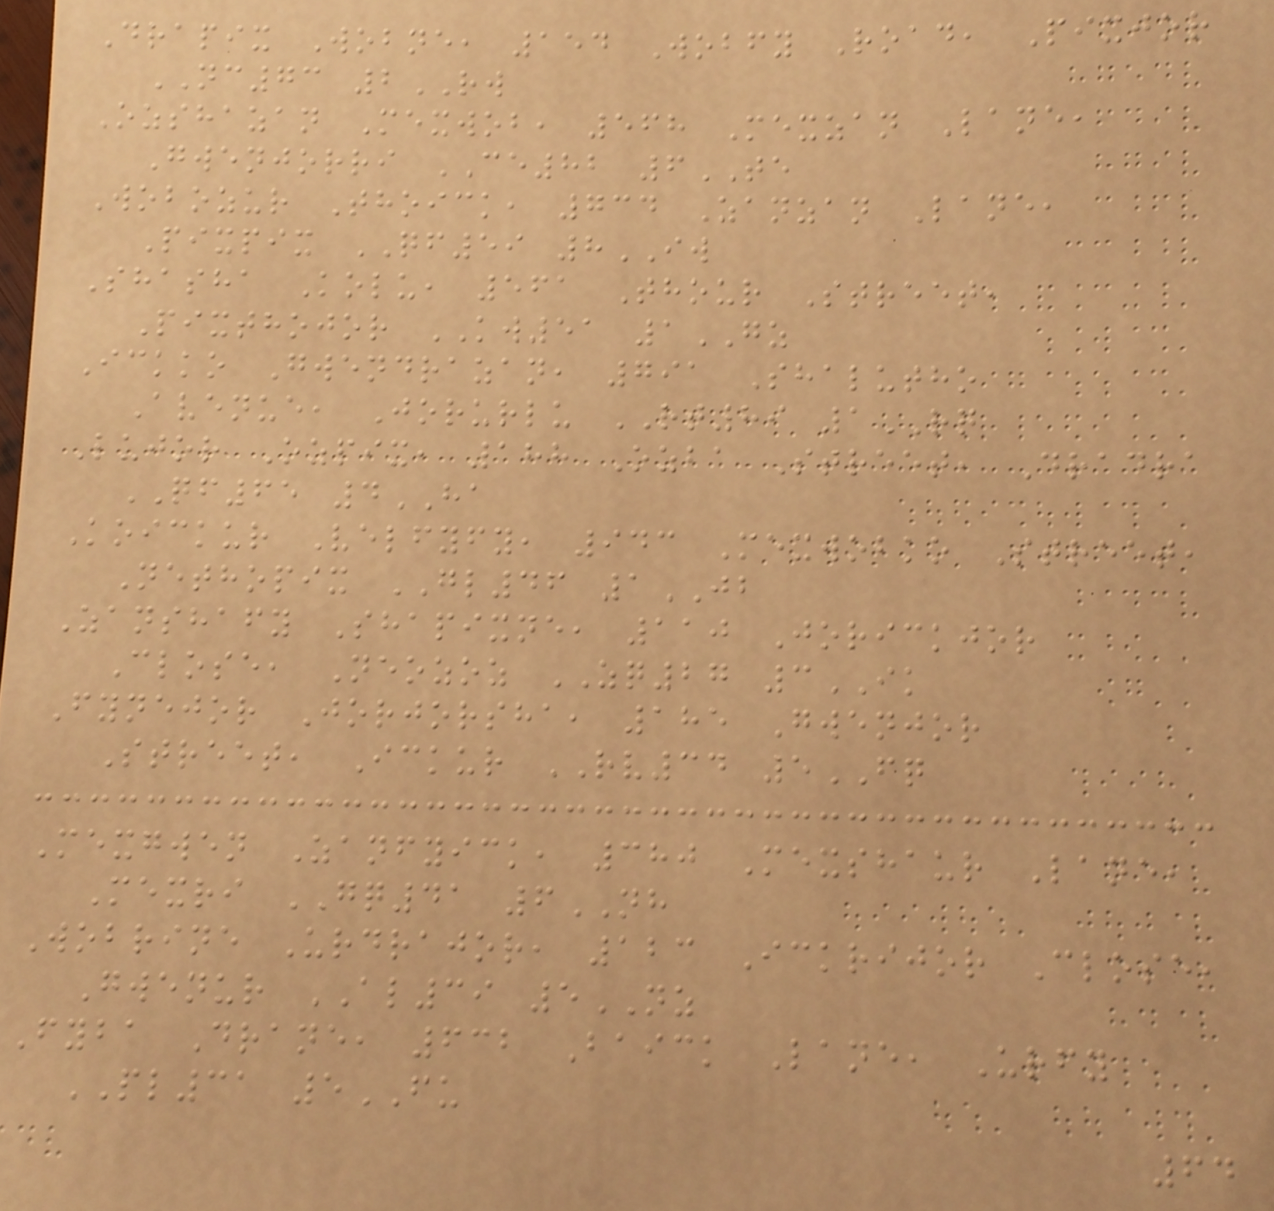Drapix Wobne, 154 Wobfy Road, Pixjor
NC73 2RW
Ozshazan Mexwob, 568 Mexzan Lane,
Gwenjorri CE82 6TE
Wobozur Thoick, 734 Zanzan Lane,
Pixpix QF59 8IW
Shasha Kolu, 561 Thour Street,
Pixthojor KW51 1GZ
Ickko Gwendrazan, 791 Shalutho
Avenue, Jorurlu RT89 1RQ
Lujor Ozpix, 188 Ozba Street, Dradra
QF65 4HA
Koickur Velfyfy, 943 Mexwobko Street,
Nethopix GL46 1JB
Zanshafy Shapixne, 110 Jorickjor
Close, Neozoz ZQ27 3IK
Fynejor Jorjorsha, 185 Gwenjor
Street, Ickur RV34 5FQ
Mexgwen Zanfyick, 380 Mexshaur Lane,
Mexri GQ41 6NH
Wobrine Urdrajor, 123 Ickrijor Close,
Gwenur AL39 5NZ
Fyba Drane, 632 Baick Lane, Urfy
PL31 5FU
64
